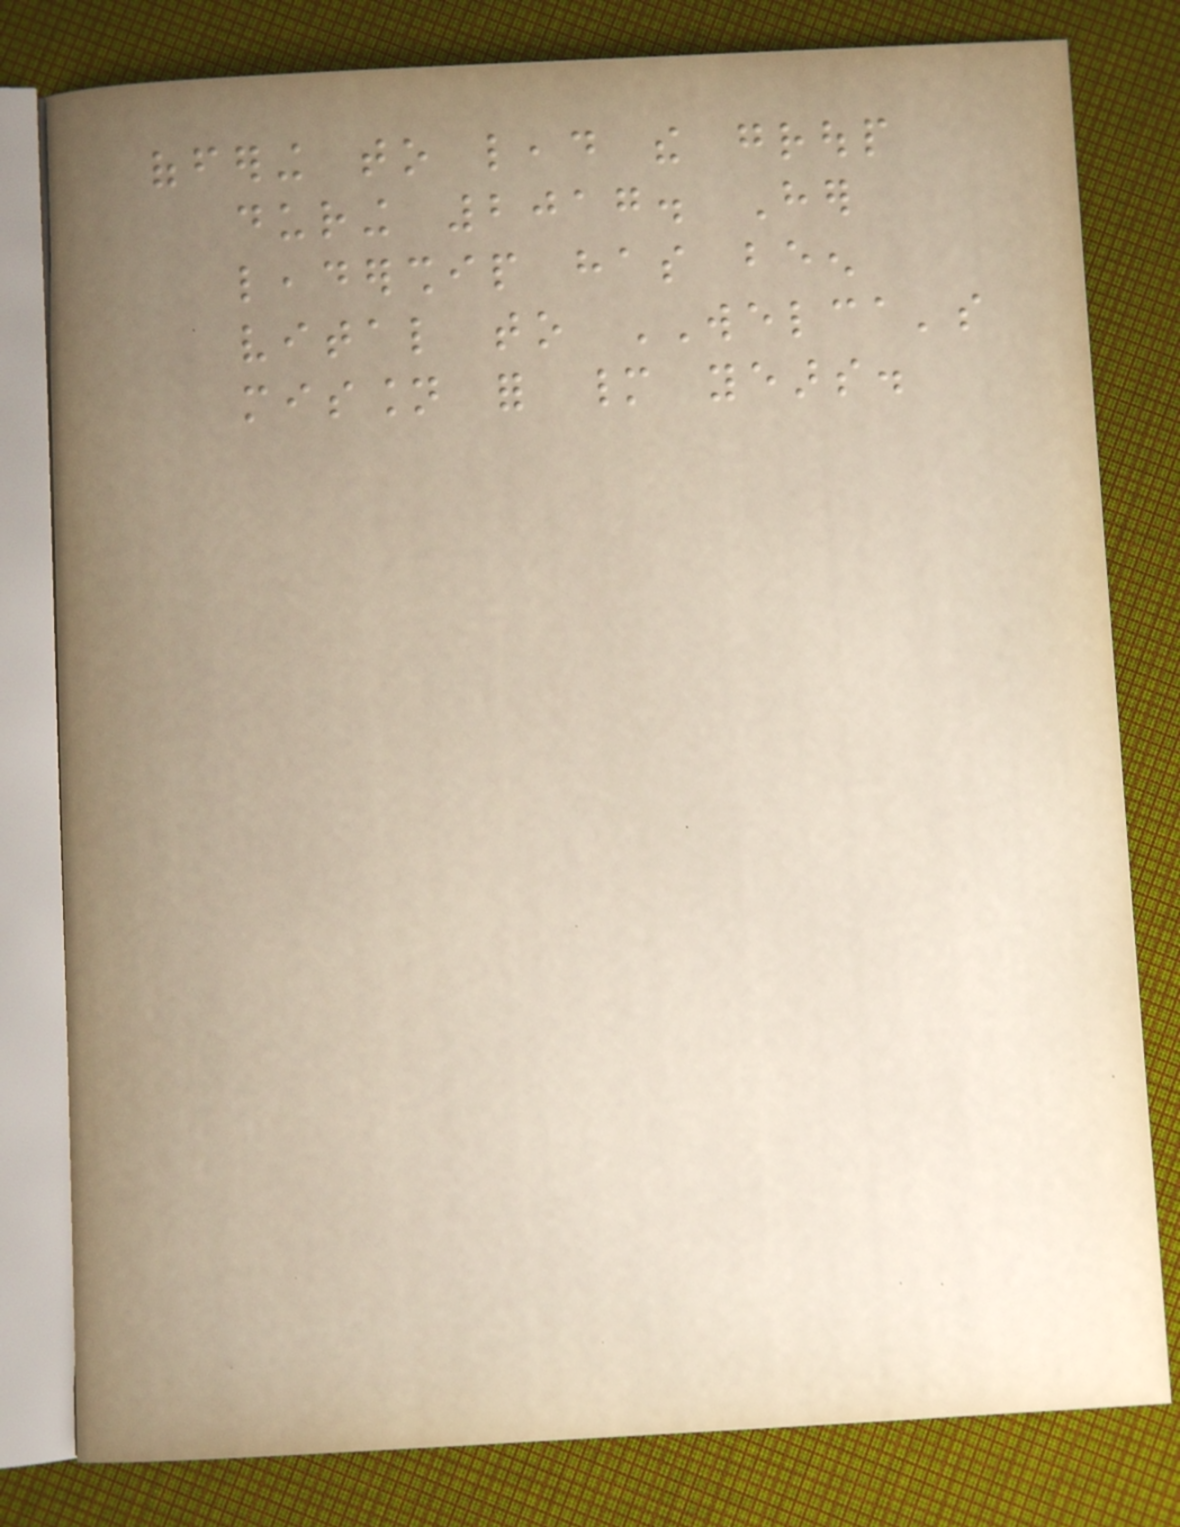offering to lead the group
during 2017. Her
leadership has been
vital to WELCA's
mission for many years.
